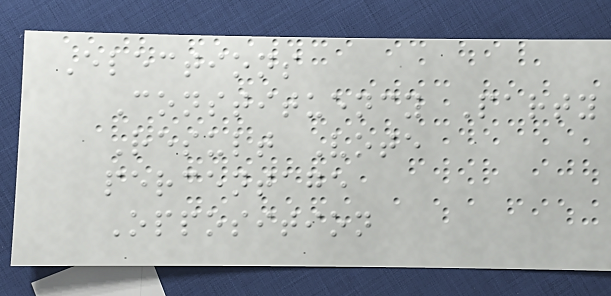Elections
Constituency Party
Result Vote
percentage
Opposition
